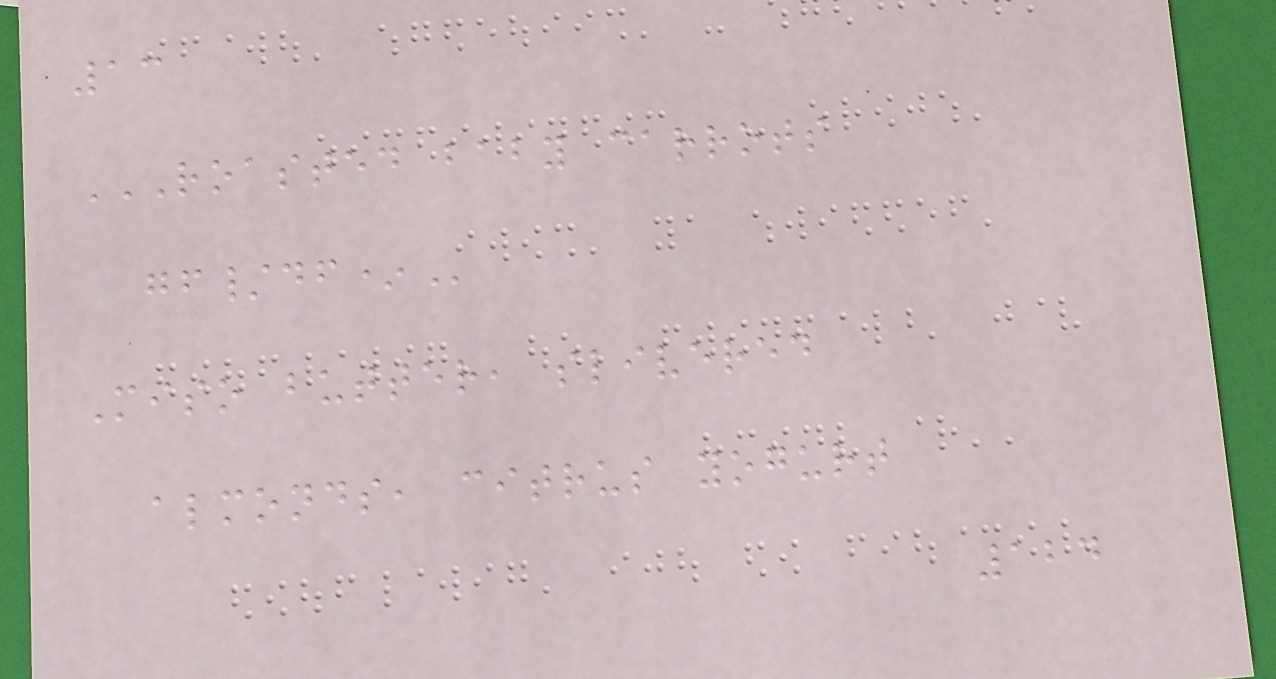13
ROASTED BABY CARROTS
GF/DF*
Miso butter, slivered
almonds, citrus yogurt
124
